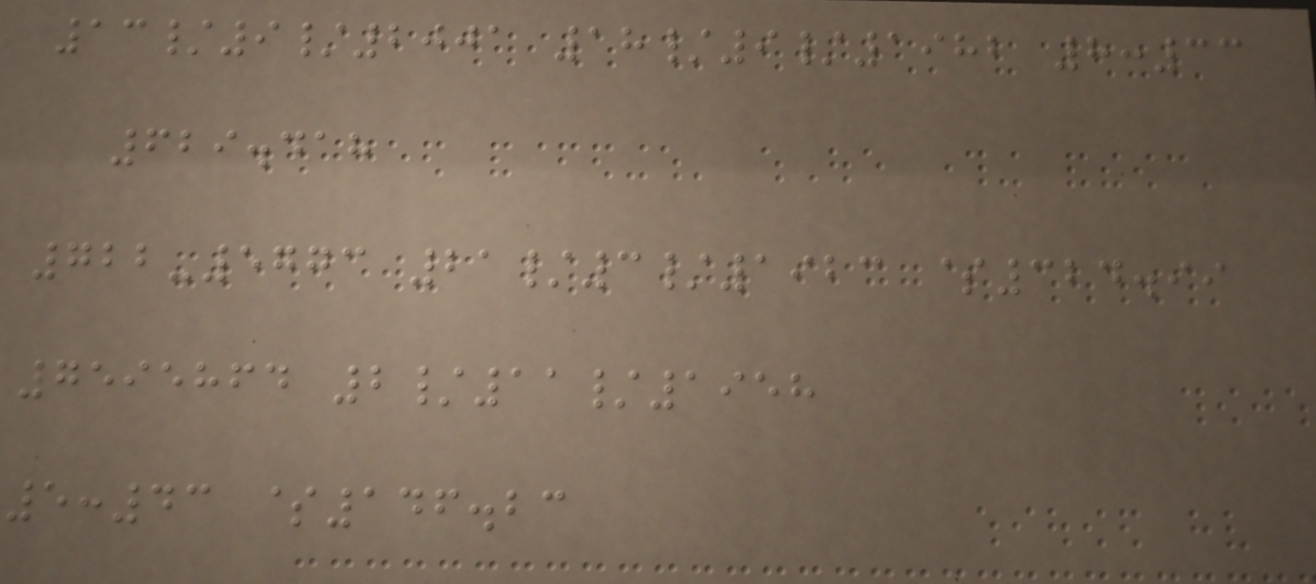13/9/2001 18/9/1982 8:33
629.418
722-5773 21/3/1923 $324.99
7595864 2/11/1958
5:43 $146.23
